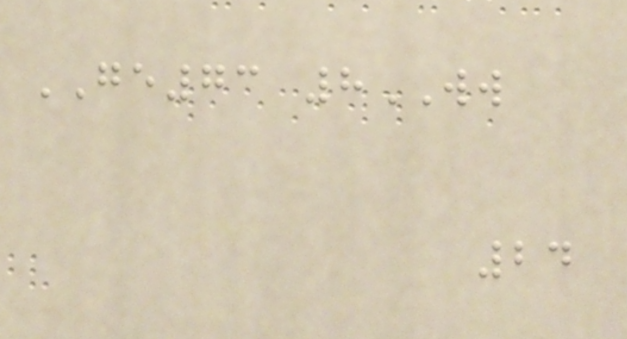GE73 8WW
24
